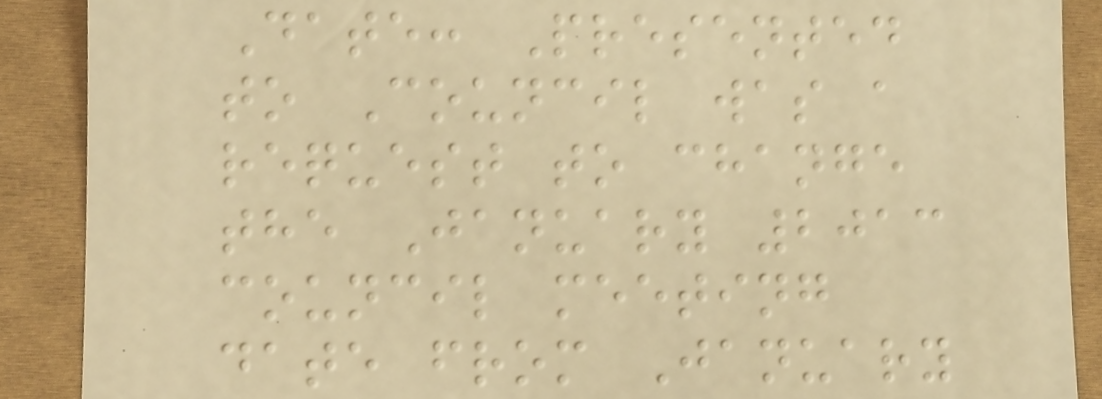Date: Presented
to Council was a
request to change
the January 2013
council meeting
date from January
